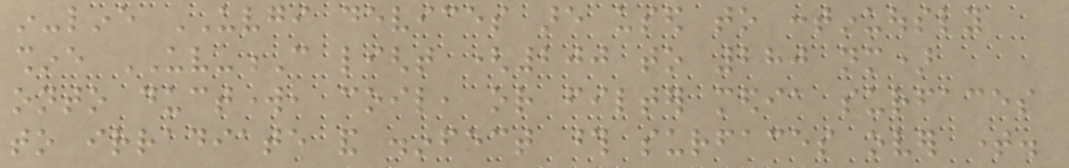in-line UVGI devices are used to continuously
shine UV-C light (200 to 280 nm)
onto ductwork, coil, or filter media surfaces
to irradiate and disinfect those surfaces over time.
